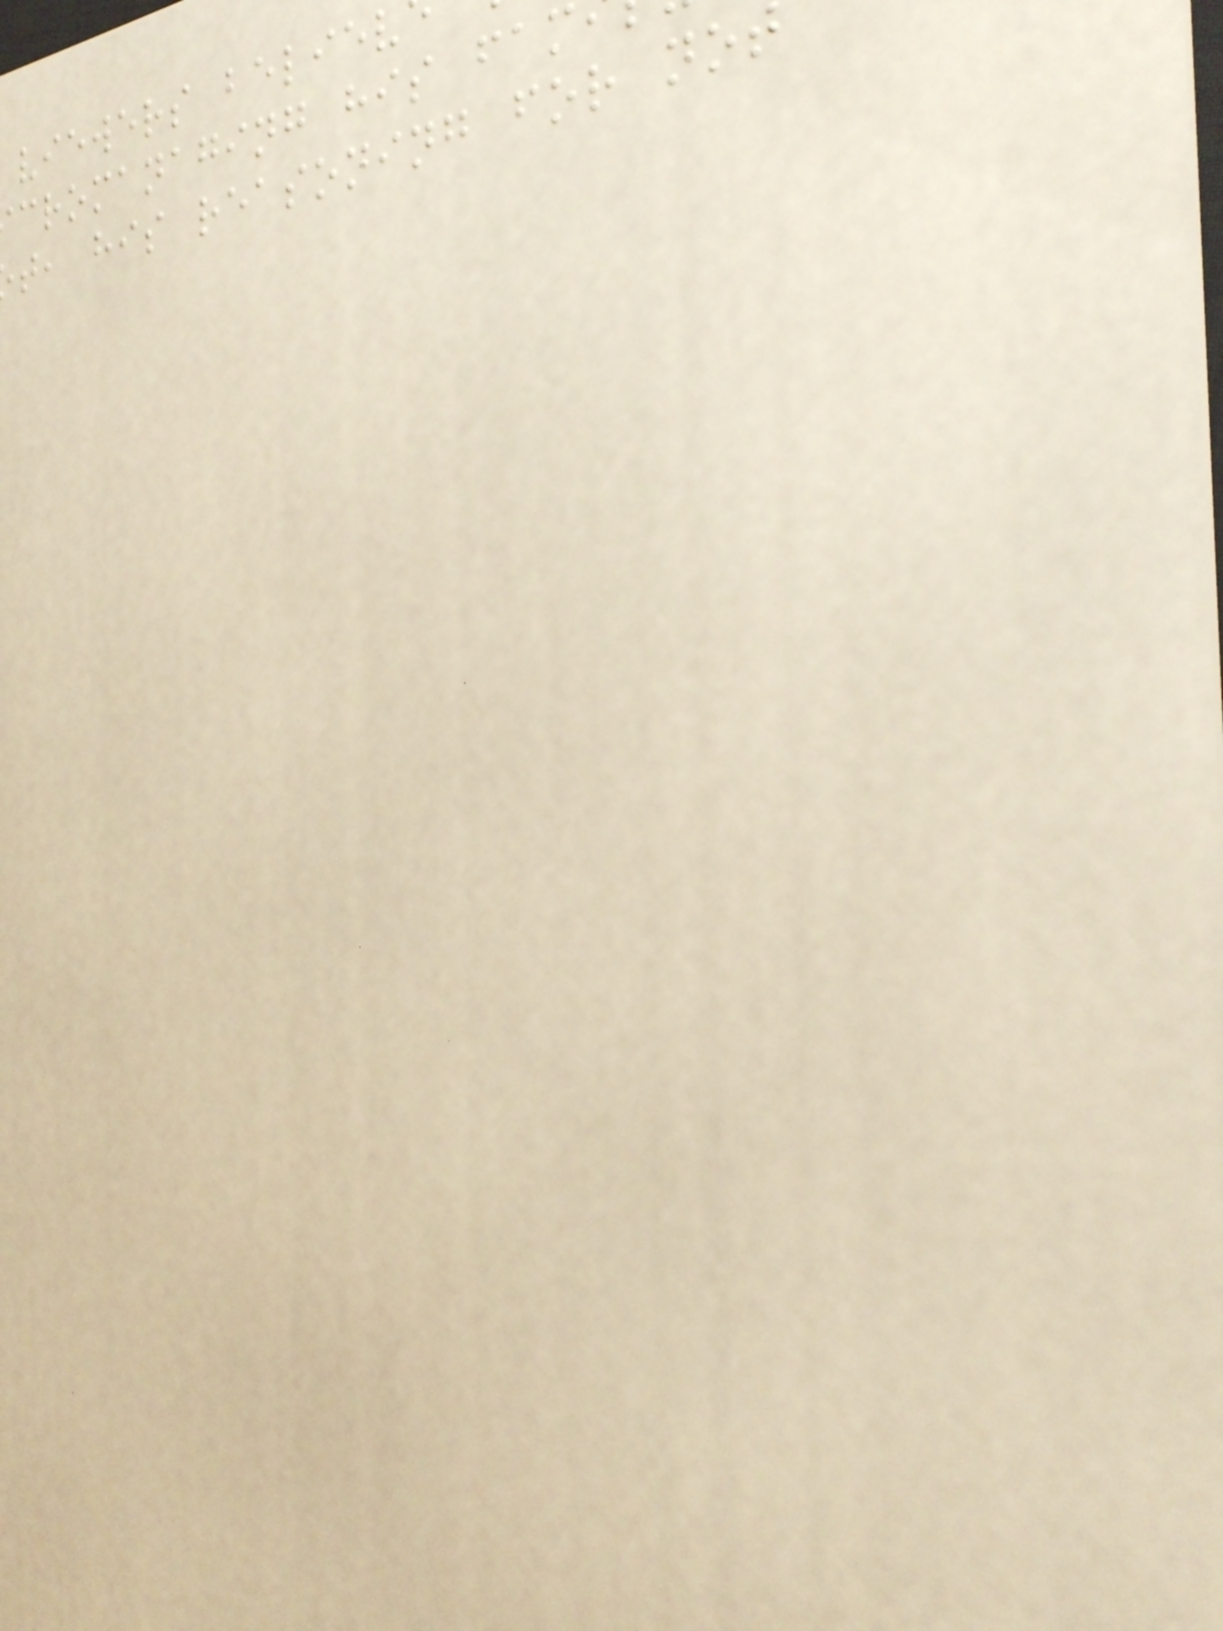viewers believ
cromanaging his fam
t, his reasoning for not
